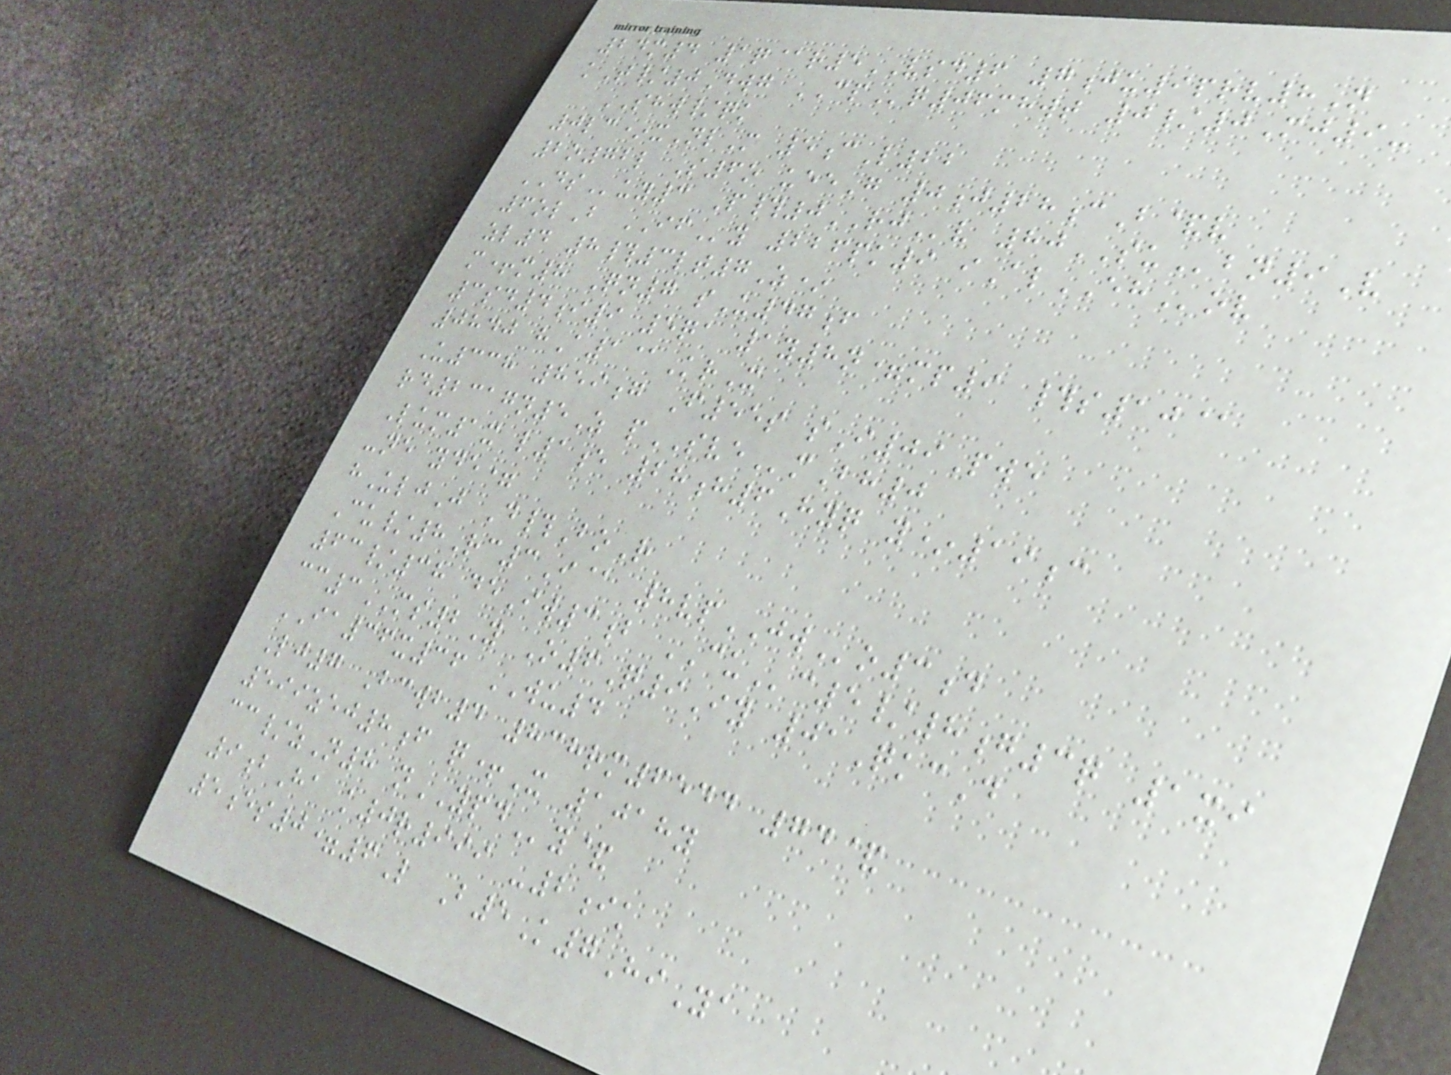24m4 1q@r5VSD6 7ju9prv8N
kT/0Dwg CPq06mhwt 0/0Mj9-
SHW/qk
0lc*xNlM 5cL22
2o72l S6o ueeG 0j28cB&v
DSuy3 P#0RJv 80SUbn9V
6olB IFy 226pk9 iAlEHov
zl4 8#3lt7Z*
m+m8 Qn7 sU47f
3sd4i9 5qa 1y8n=mp9 #s10@
0840 hA1@KrX
U338 859g F55s sI09Pwe
rd2317n5Z pSVEmBh0
Lum1x l1e 28h6Hyq y*19c
-ne yde=
hUljJ D#BoR
Cu/8Rc3I@ 8vpJWo3d
63/38 deIw3b CUc5/8g3q 1xi
cc3MS2Y O6Q9Iy 01QkcD
IA36x36 WU4
Lj7 Bcwb4 838rm6544 74&
599zej8f q+X 1018y
cc/zN8 nYPDy&
9bHa k0r999 -2ik
5es0=6L B5K7HiYa
